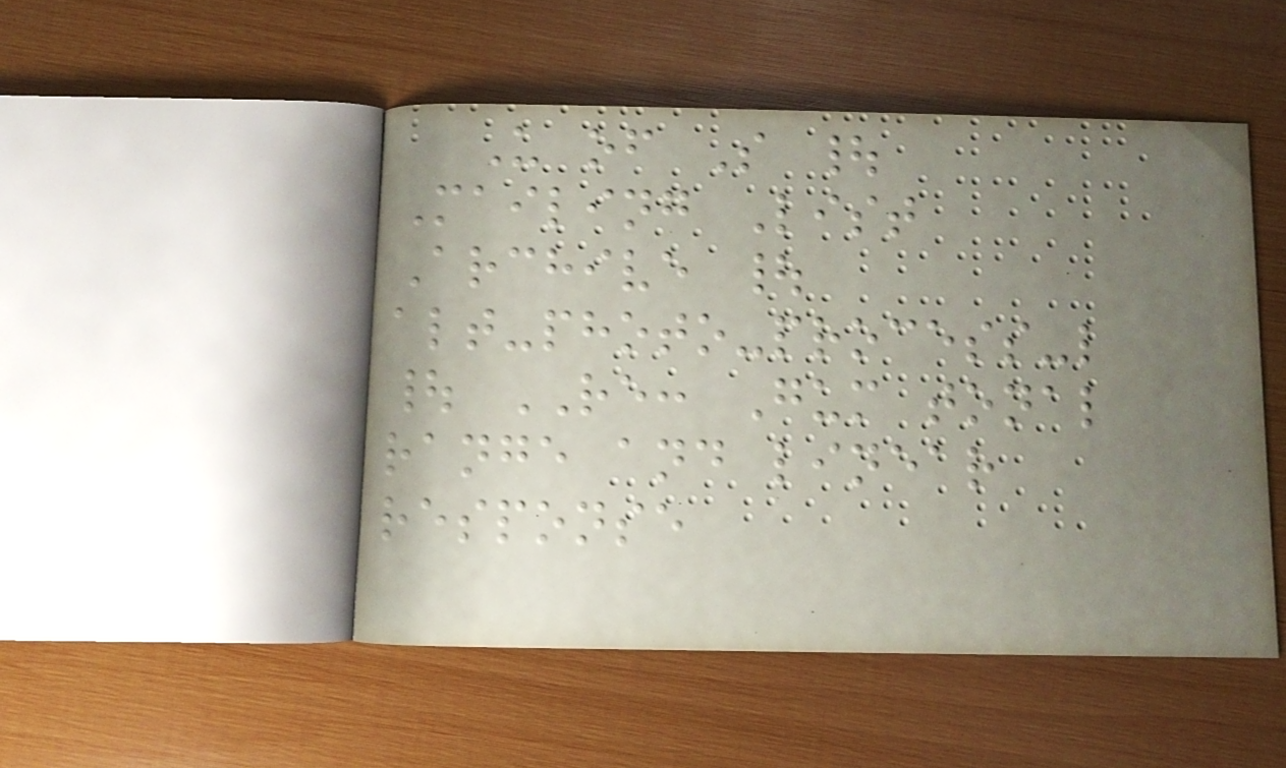U of S |
Mailing List
Archive |
alt-photo-process-l
| RE: Gum tonal
range and linear
response
